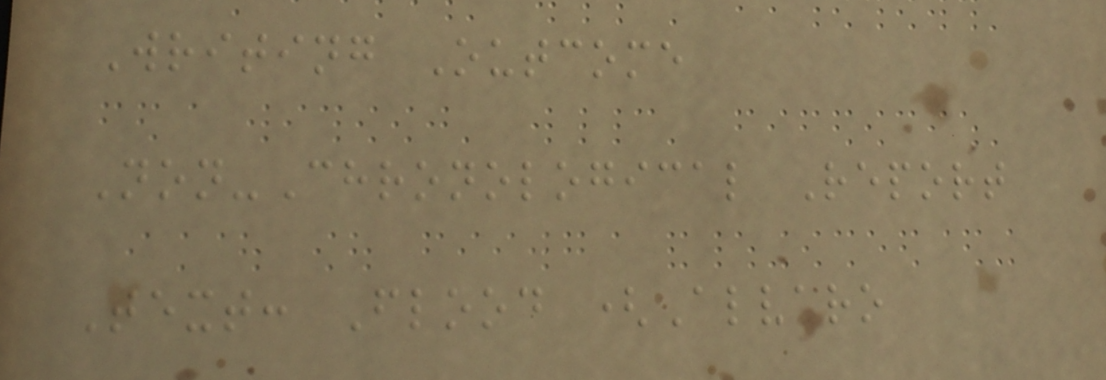Writing Outcome
Non-Chronological Report
Text: Flood (Alvaro
